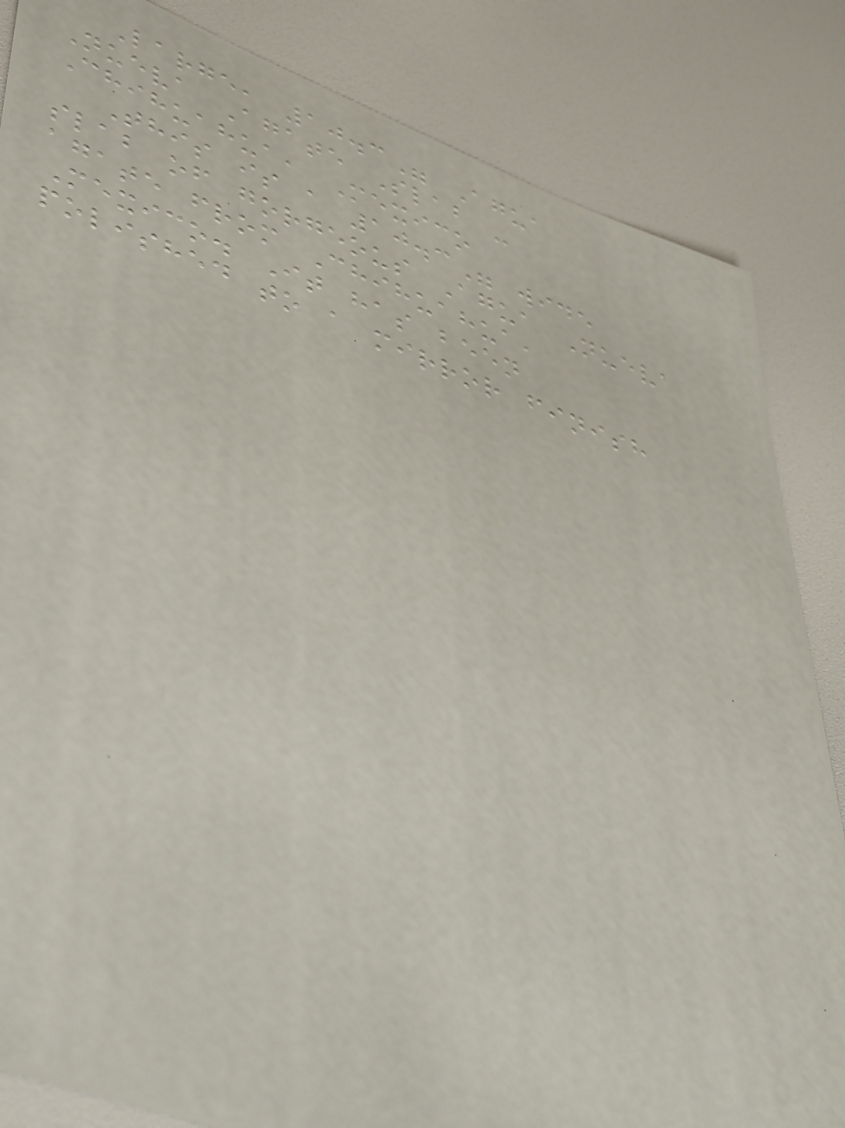Large, 10.3" Agua
Nueva Agate Slab -
Chihuahua, Mexico
This is a 10.3" wide
slab of gorgeous Agua Nueva
agate from Chihuahua,
Mexico. It has been
polished to a mirror finish
